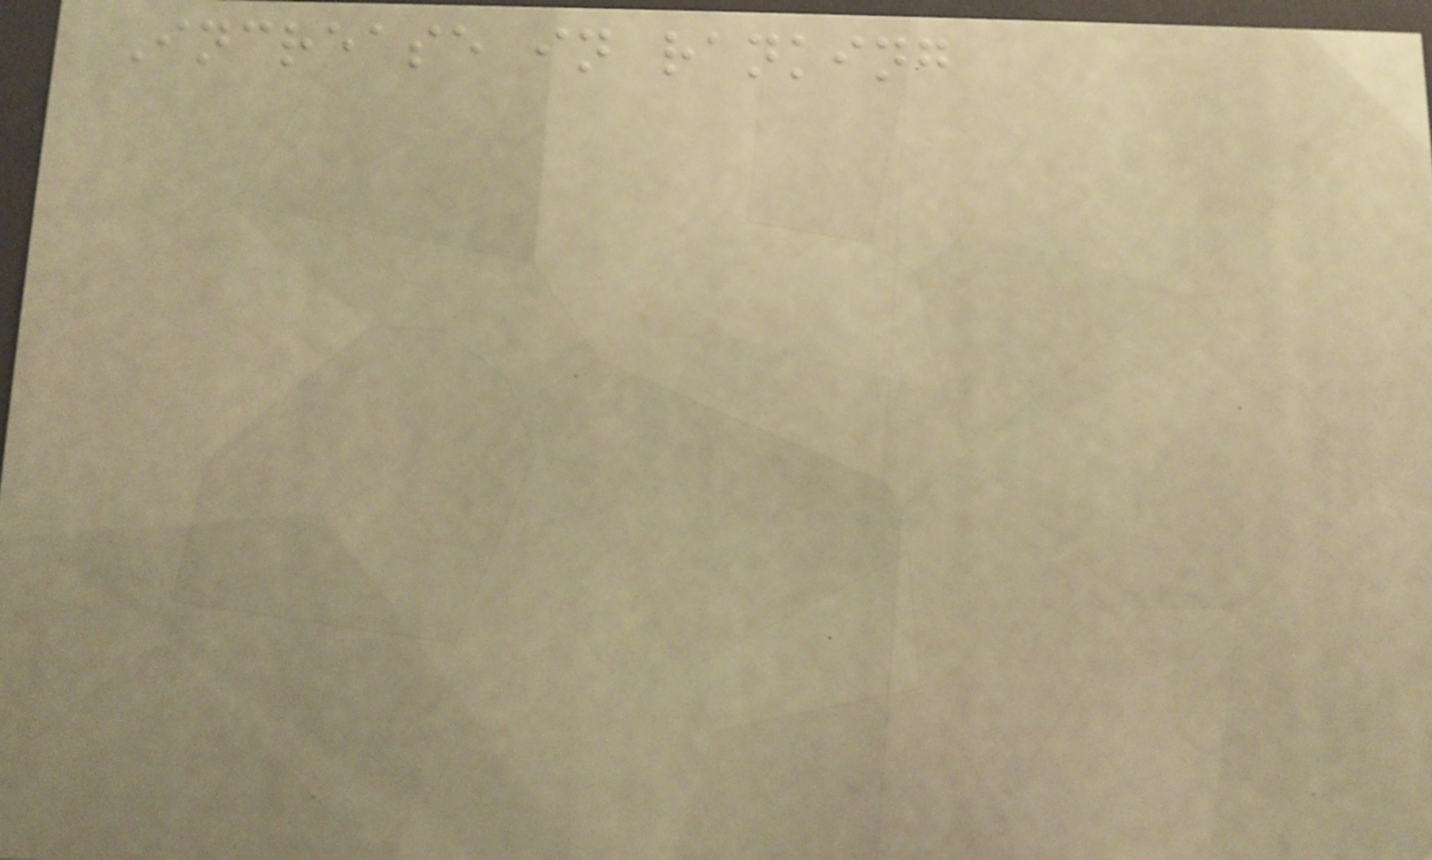Increase in ranking
